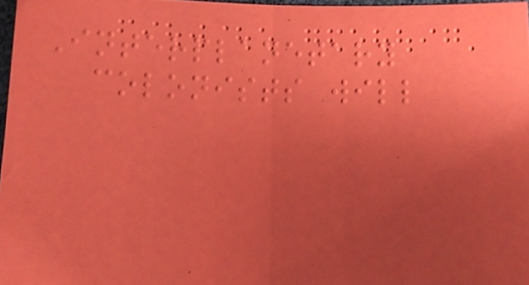Interplanetary
colonists will
